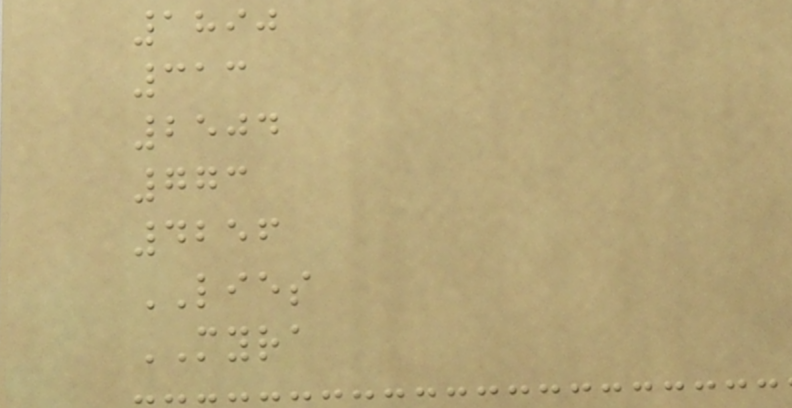1890
313
2504
773
4256
LIES
MYRA
